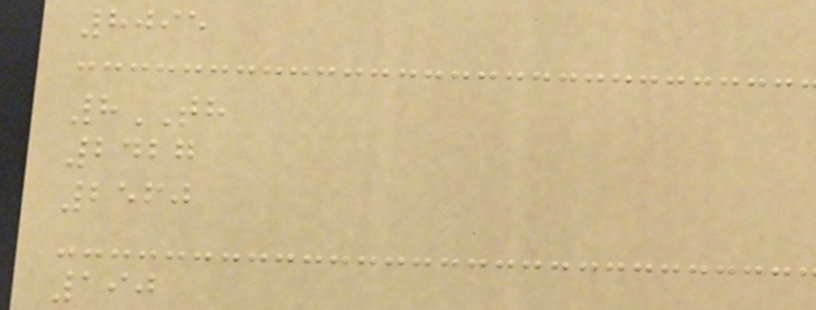8095
8TH
2427
2560
190
